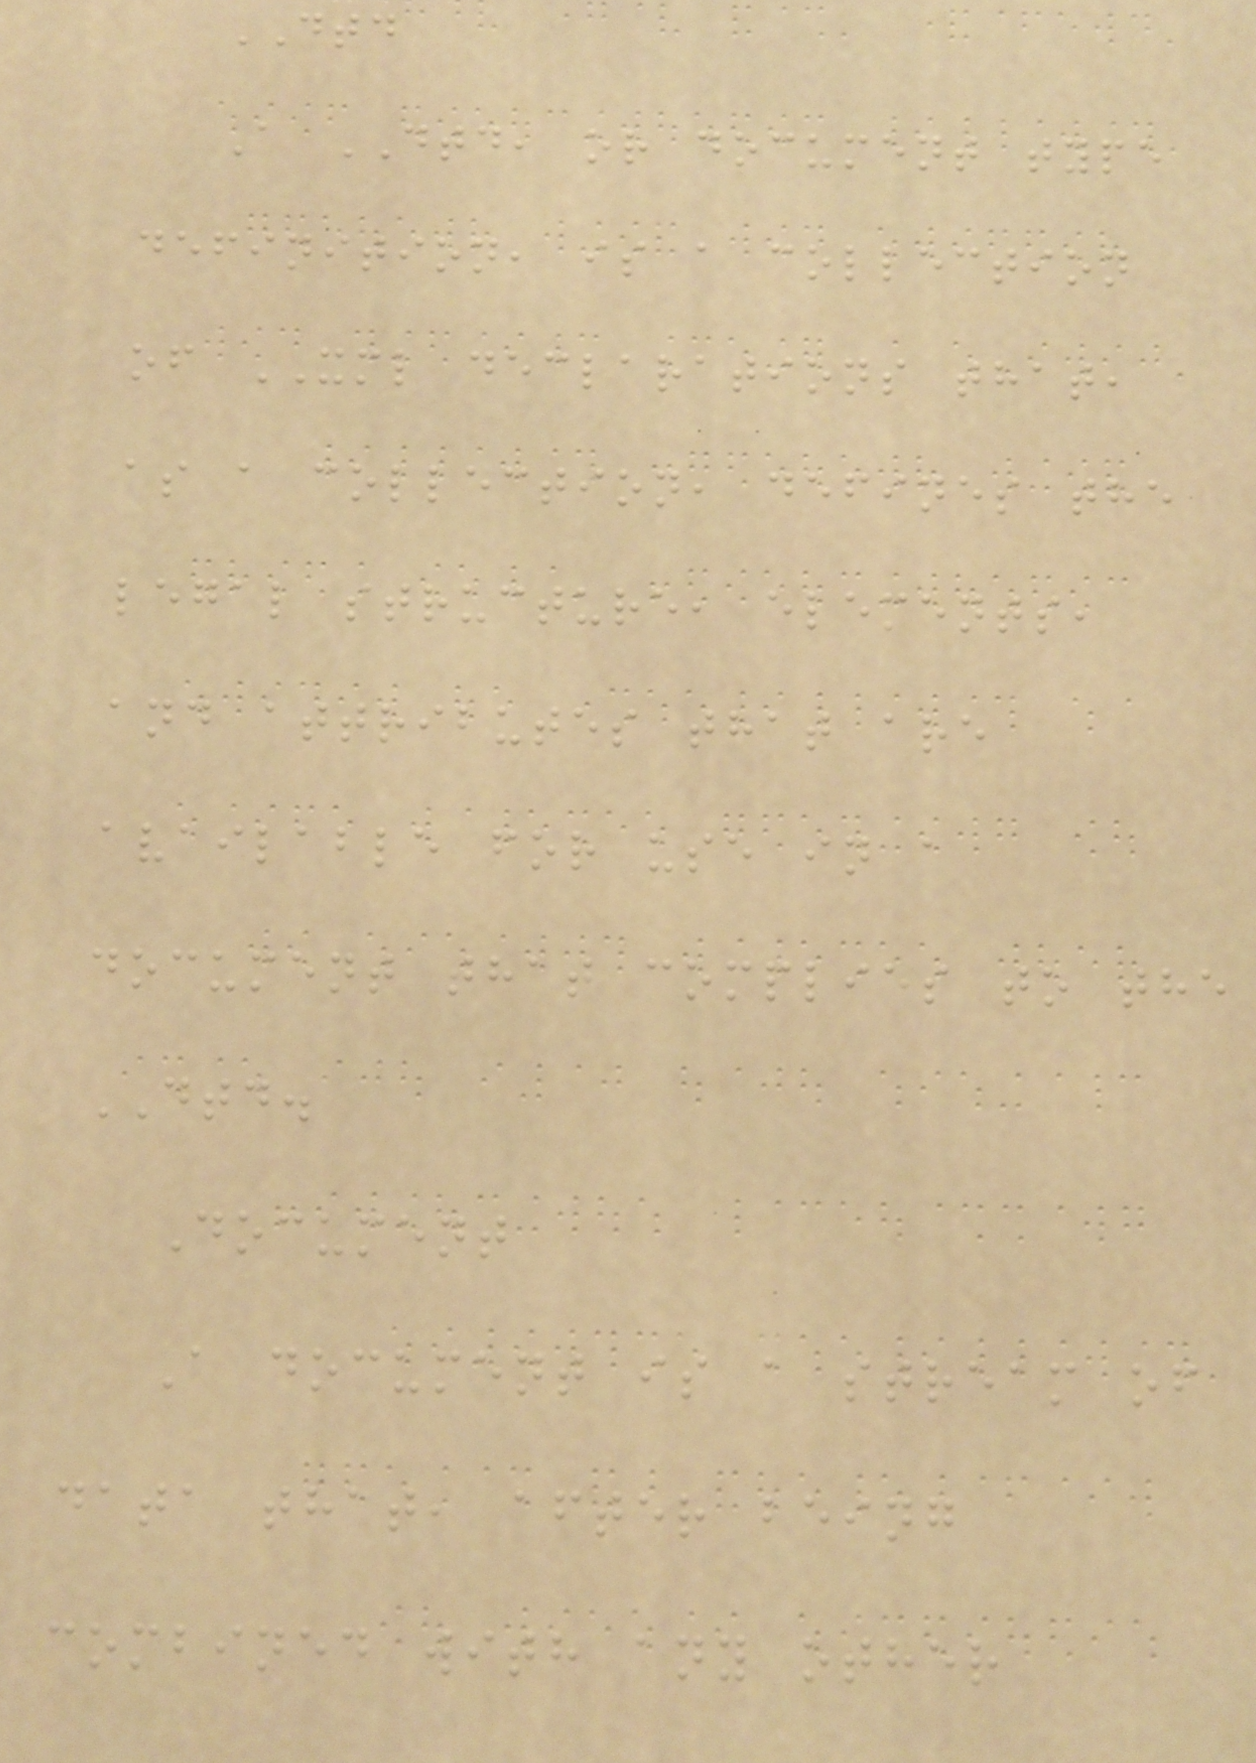DTD
A DTD, or document type
definition, is a collection
of XML declarations that,
as a collection, defines the
legal structure, elements,
and attributes that are
available for use in a
document that complies to the
DTD.
Document
A document is a stream of
data that, after being
combined with any other
